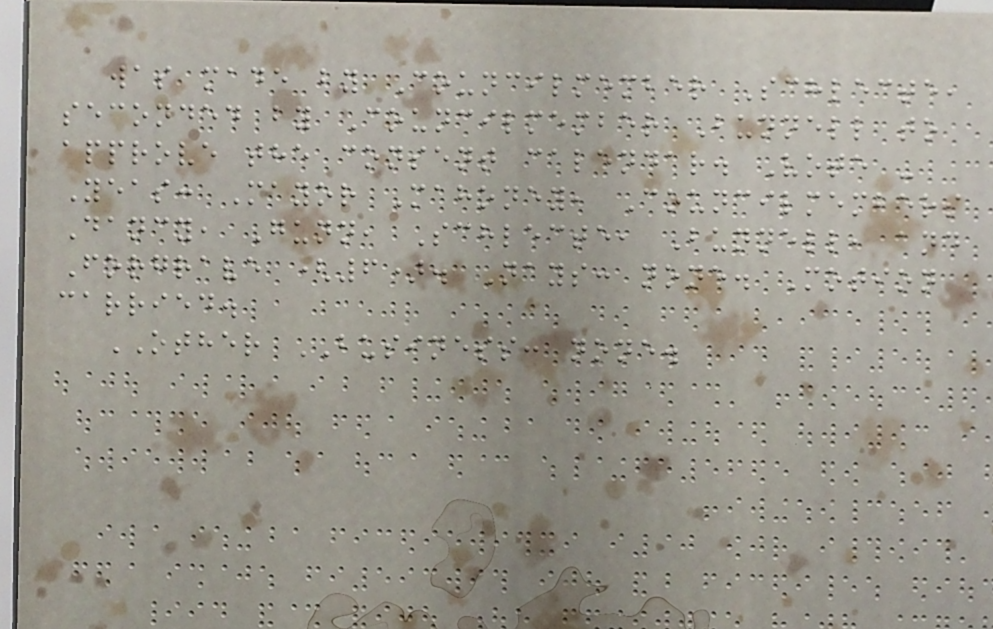was made by Councilmember Schlecte,
seconded by Councilmember Bunnell to
approve the consent calendar. Vote -
Yeas: Mayor Mahoney, Councilmembers
Dancy, Gunn, Schlecte, Bunnell, and
Forgrave (6). Nays: none. Motion
carried.
OTHER BUSINESS: none.
